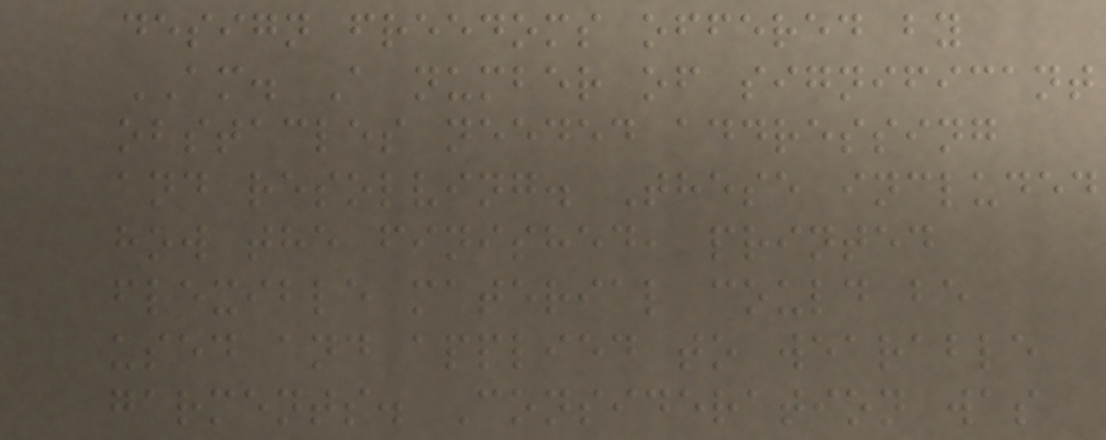design freedoms offered by
AM. A number of significant
obstacles needed addressing
and resolving. These included
how the finished, printed
flexible material could be
used and applied to wearable
garments. Consideration was
